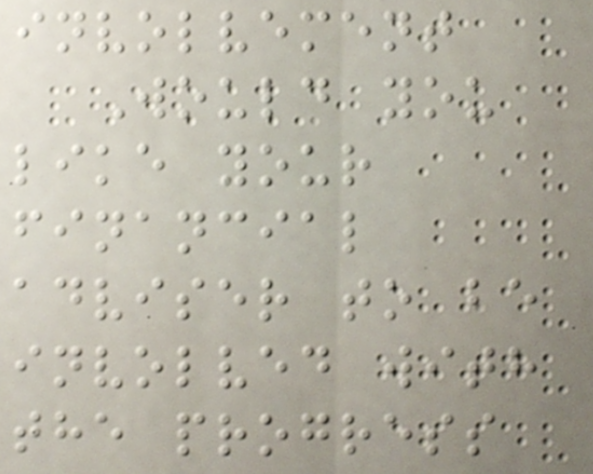involvement
Would you
like your
financial
adviser to be
involved with
the progress
